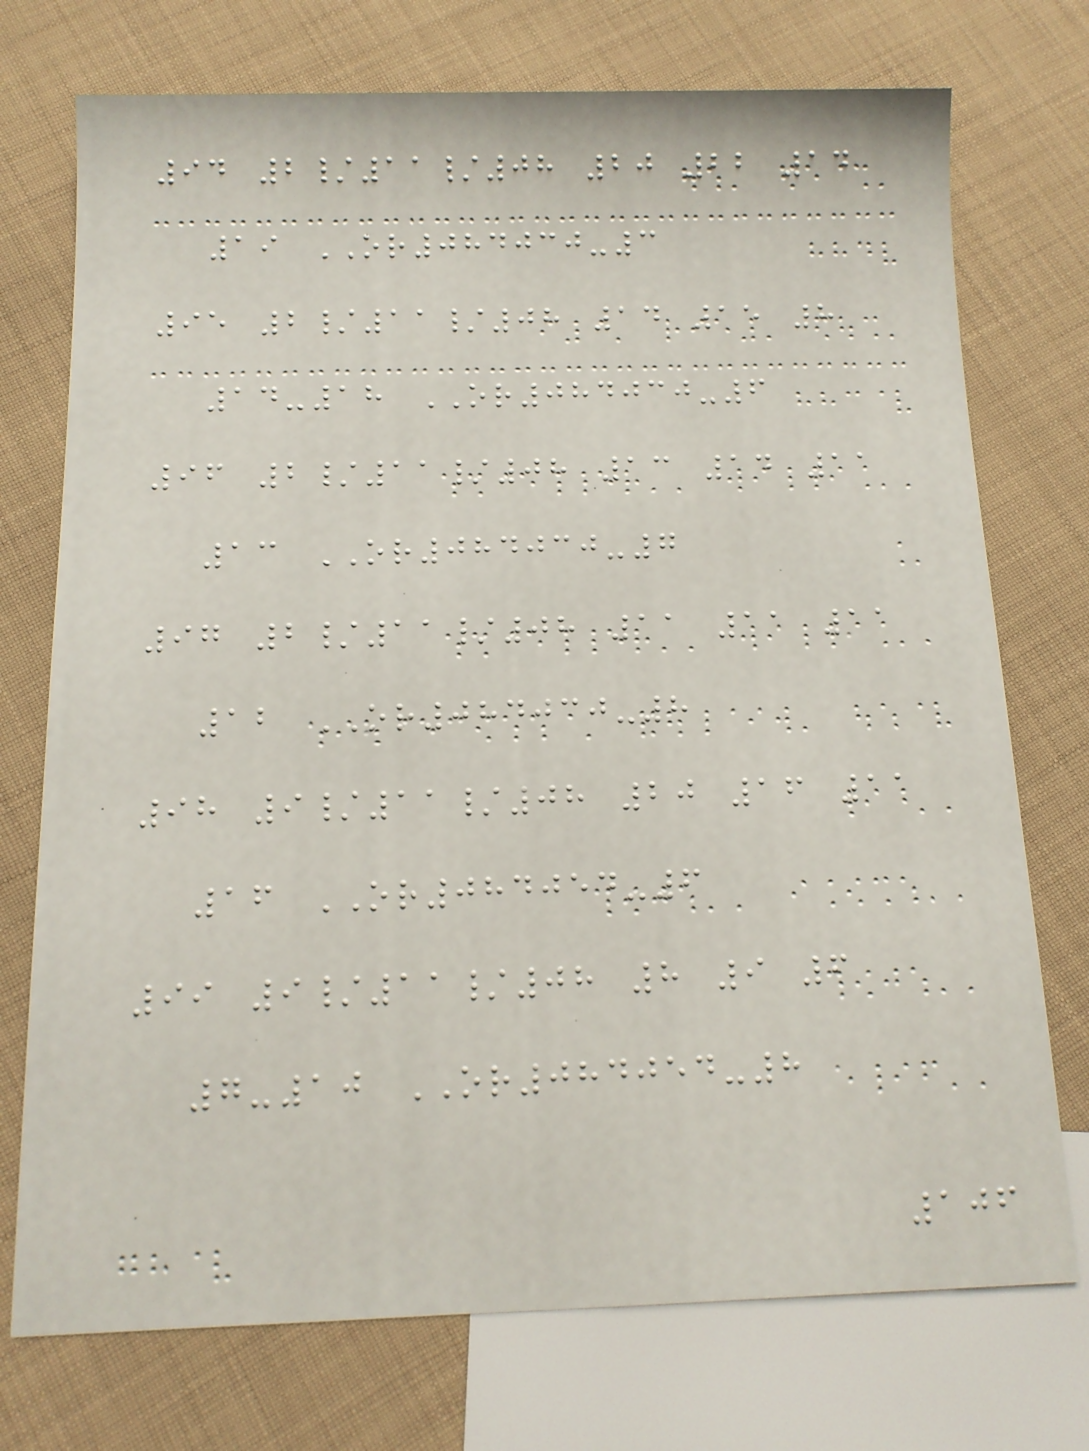94 2/11/08 20 22 14
19 OR084030-3
95 2/11/08 14 15 8
14-18 OR084030-6
96 2/11/08 13 14 11
13 OR084030-7
97 2/11/08 11 11 11
12 OR084030-8
98 9/11/08 20 16 11
16 OR084054-6
99 9/11/08 8 9 6
7-10 OR084054-8
106
